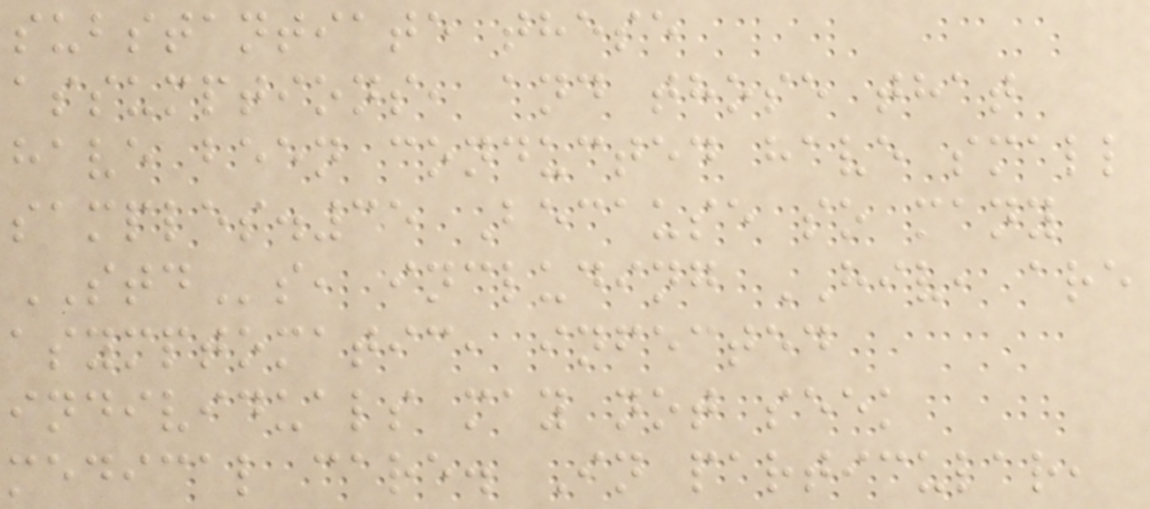substantiate these
assumptions, and those that
have been conducted have small
samples.35 Because so many
STDs, including HIV, are
asymptomatic, infected
individuals may not seek
medical care. In particular,
